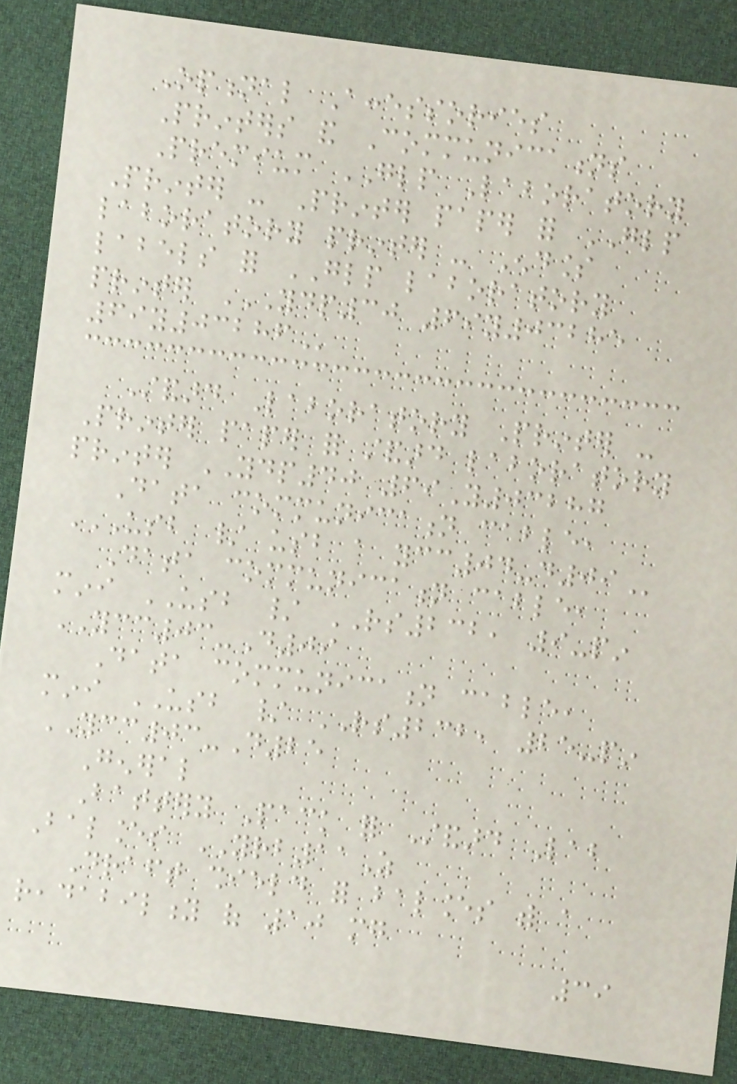Optional Accessories
Printers and Communications
Premium GLP Laboratory
Printer - Printer paper for GLP
laboratory printer - Endless
labels for GLP laboratory
printer YDP30 69Y03285
69Y03286
Standard Laboratory Printer -
Printer paper for standard laboratory
printer YDP40 69Y03287
Data communication cable,
USB / USB A YCC04-D09
Data communication cable,
mini USB / RS232, 9-pin
YCC03-D09
Data communication cable,
mini USB / RS232, 25-pin
YCC03-D25
General
Battery Pack for Standard Lab
Balances YRB11Z
Draft shield for balances with a
readability of 10 mg
39
